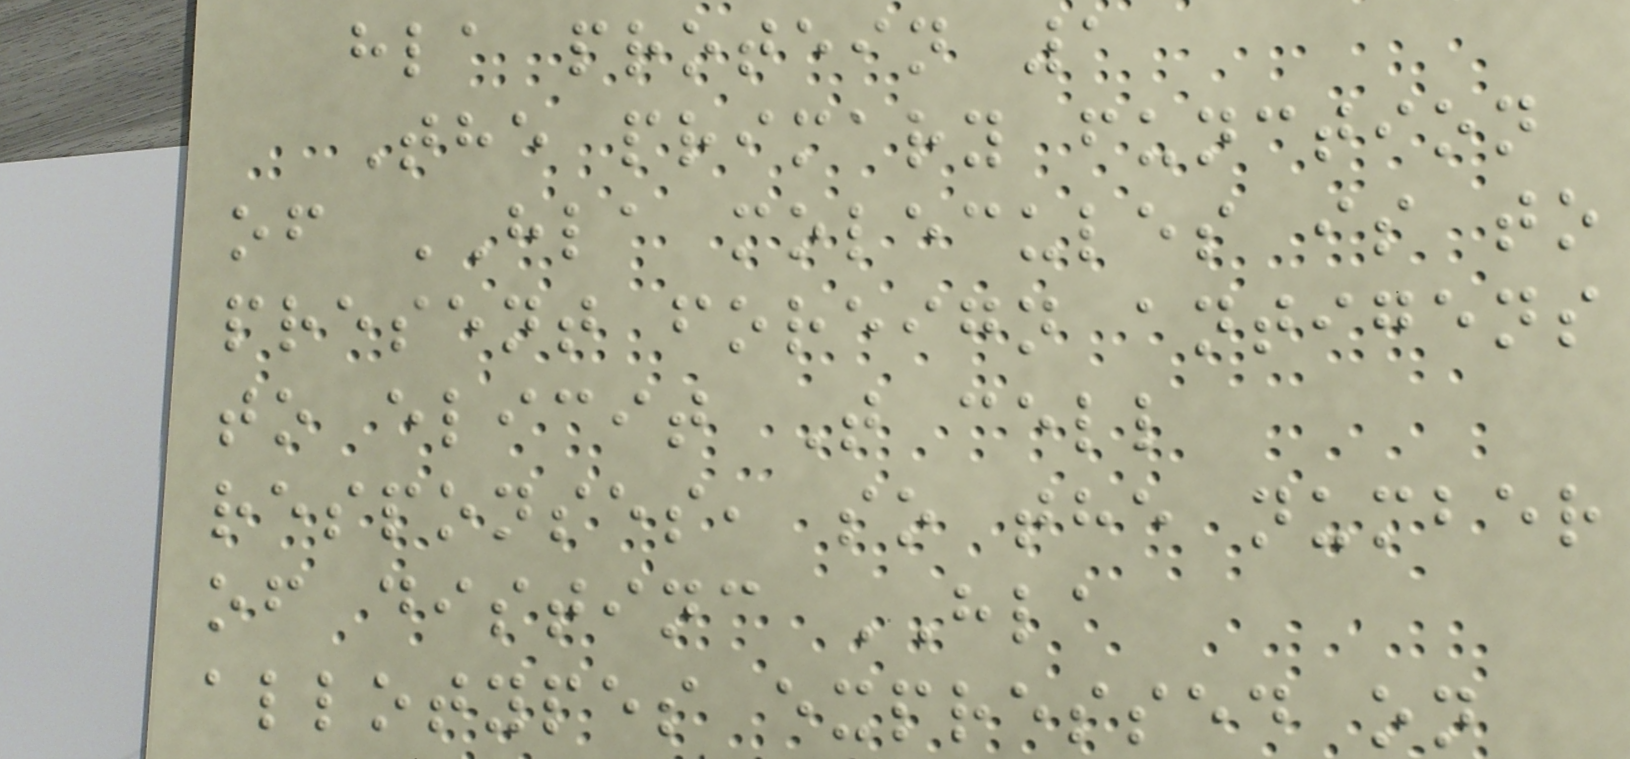hla protein 1
The primary function
of HLA molecules is to
present foreign antigens
to elicit T cell
responses, so the number
of distinc HLA
allotypes expressed on
